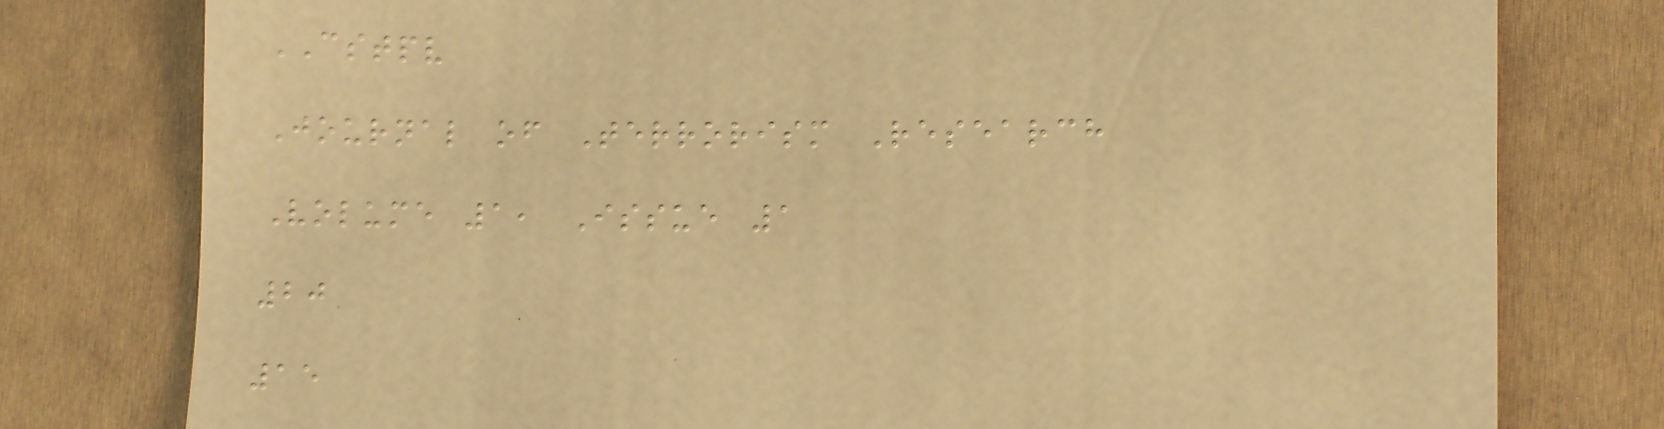CSTPV
Journal of Terrorism Research
Volume 1, Issue 1
20
15
